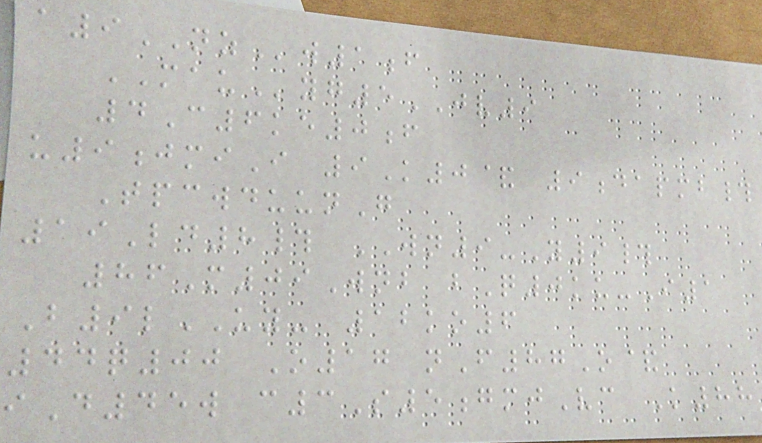a9NZw1f
MAUyg5JV9
4C6ke0f
u9jmiI 9K0& 9dapmb#
TpcwduunG
19Ld8# WN9-Y9#
86M09Wnb bQ0ku-I1
B9lUY- 12ko6
44q00 O17 nF87O&
iD45w c3S5gmjVc K88
